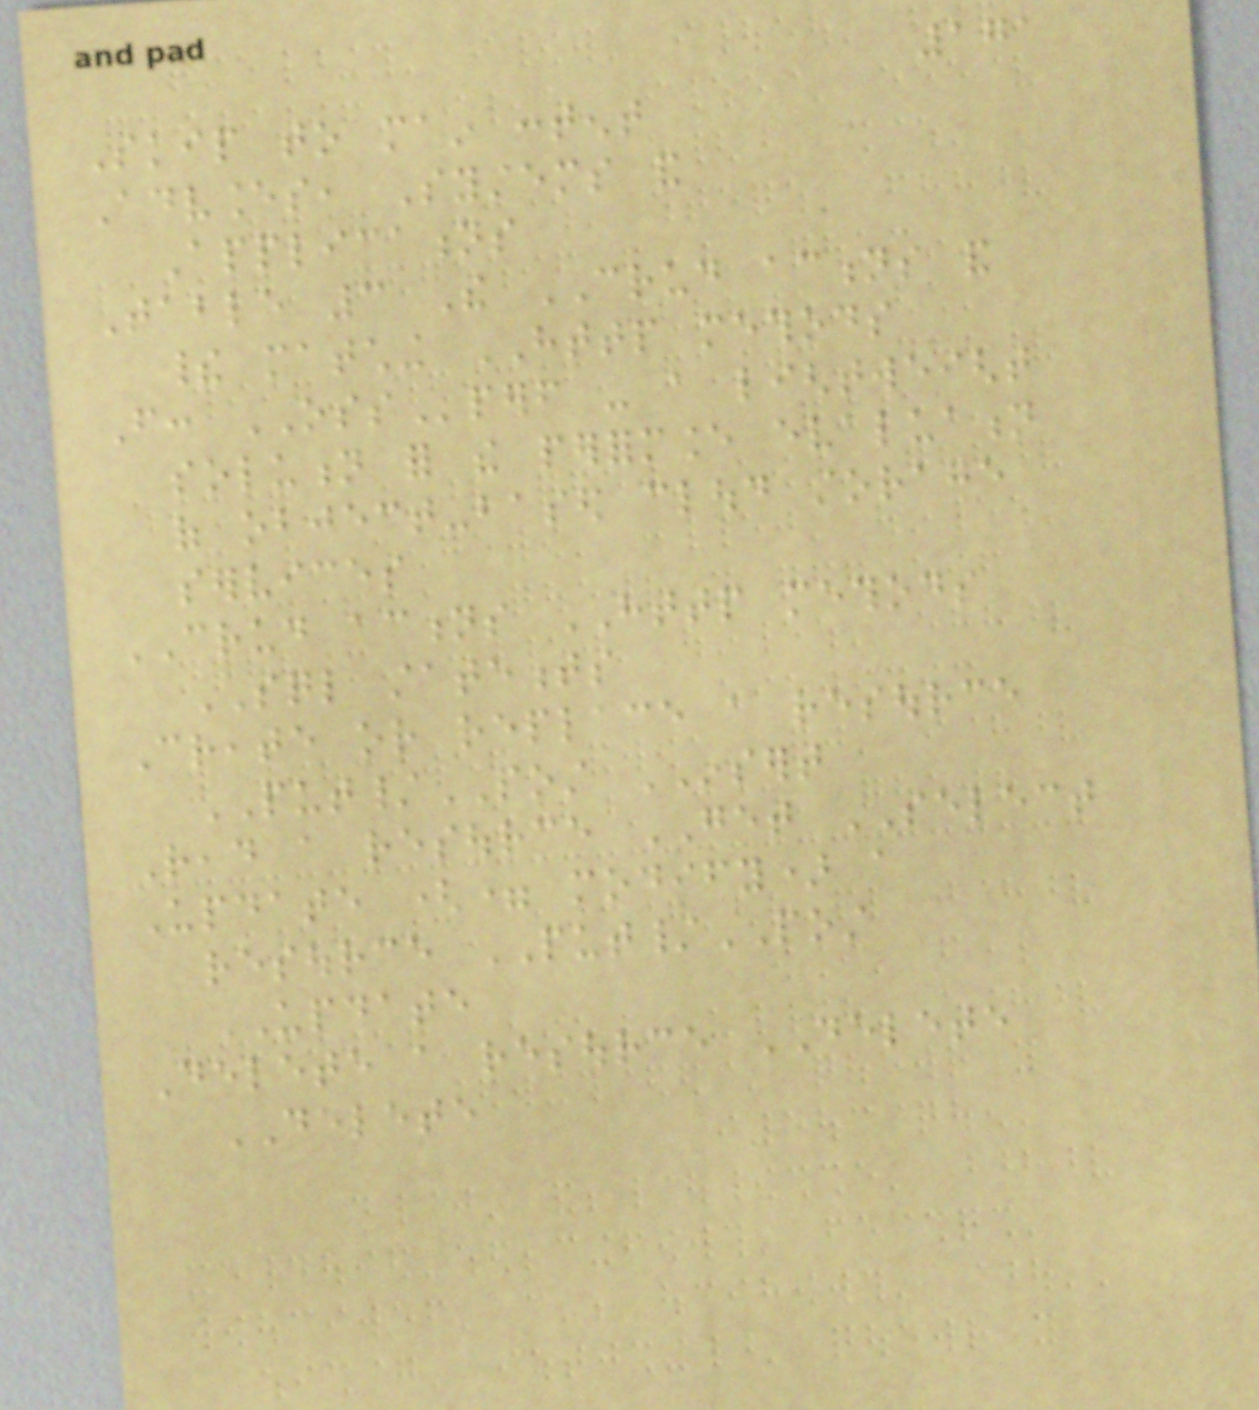171
Skip to main content
Advances, Systems and
Applications
Table 3 The CRUD actions and
their matching HTTP methods
From: OSSperf - a lightweight
solution for the performance evaluation
of object-based cloud storage
services
CRUD actions HTTP methods
SQL statements
Create or replace a resource
PUT/POST INSERT
Read a resource GET SELECT
Update (= modify) a
resource PUT/POST
UPDATE
Delete a resource DELETE
DELETE
